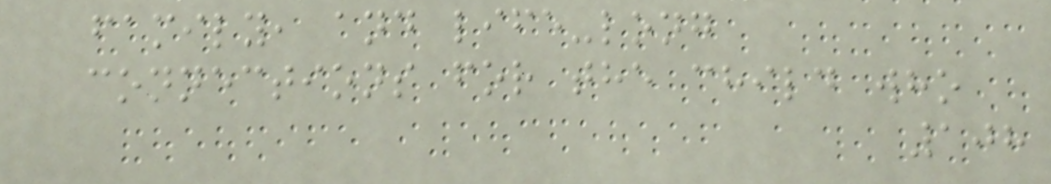family, and life-long
connections for the child who
108
